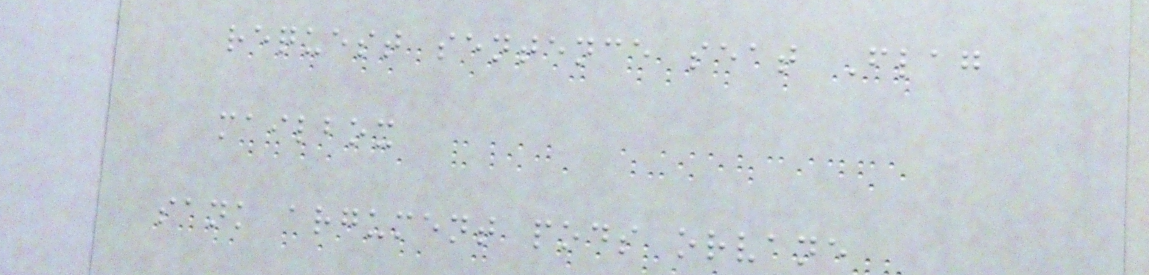request sentence seat Flag
mailbox
sank argument pods orvane
